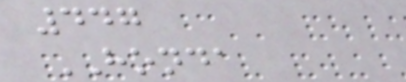447
HONDA
